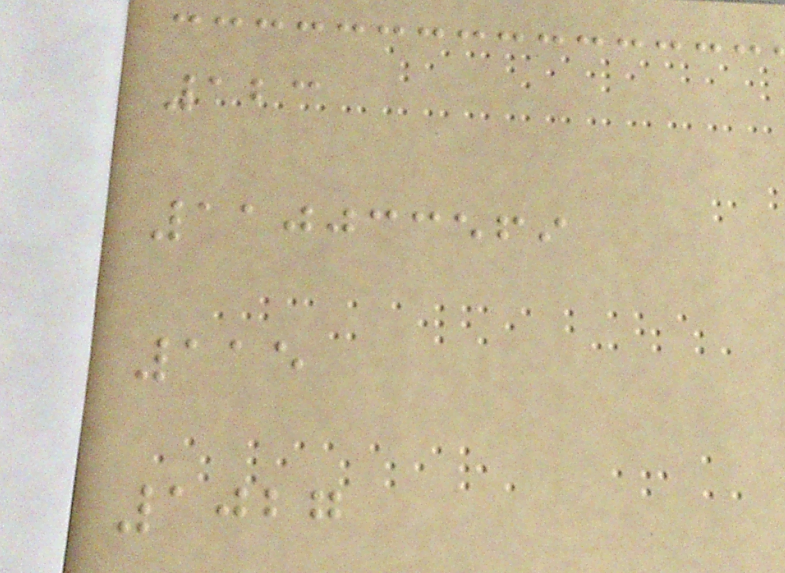123
110033569
115
1027
